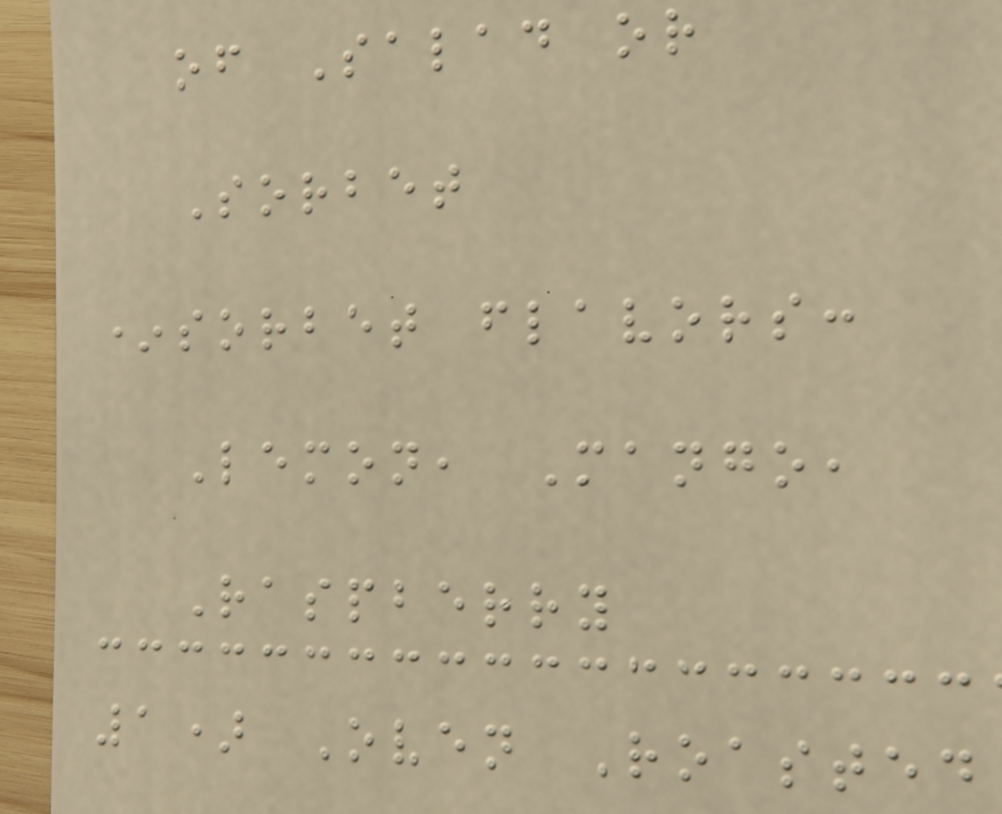of Salad or
Sorbet
*sorbet flavors:
Lemon, Mango,
Raspberry
1) Oven Roasted
